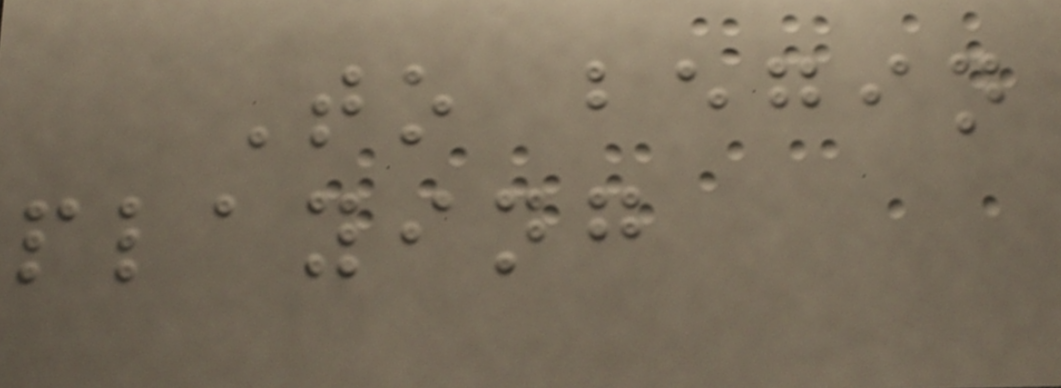To begin
playing
